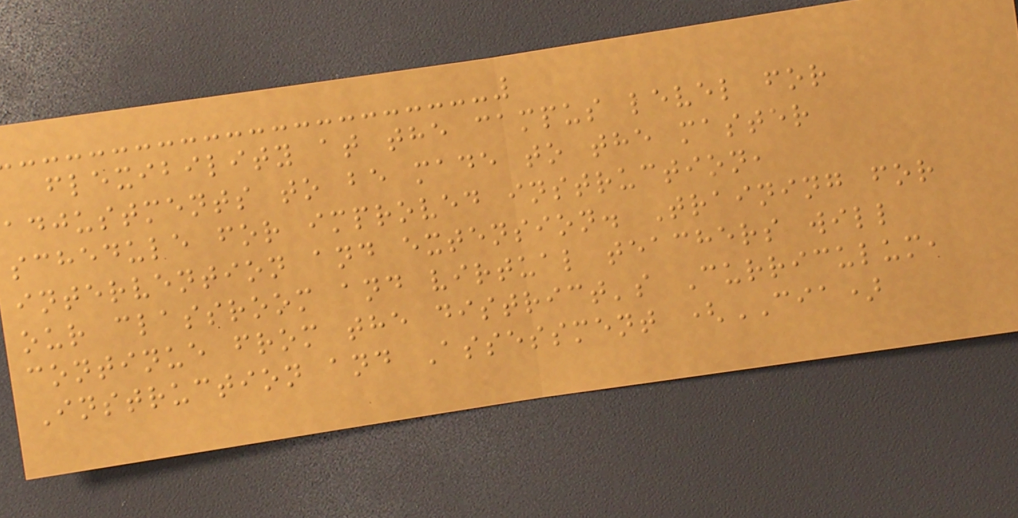flexibility at the campus level for
adjustments to be made to the master
schedule for improved instruction,
intervention and extension. Training for
our classroom and virtual teachers will
continue from the district's Curriculum,
Instruction and Assessment (CIA)
